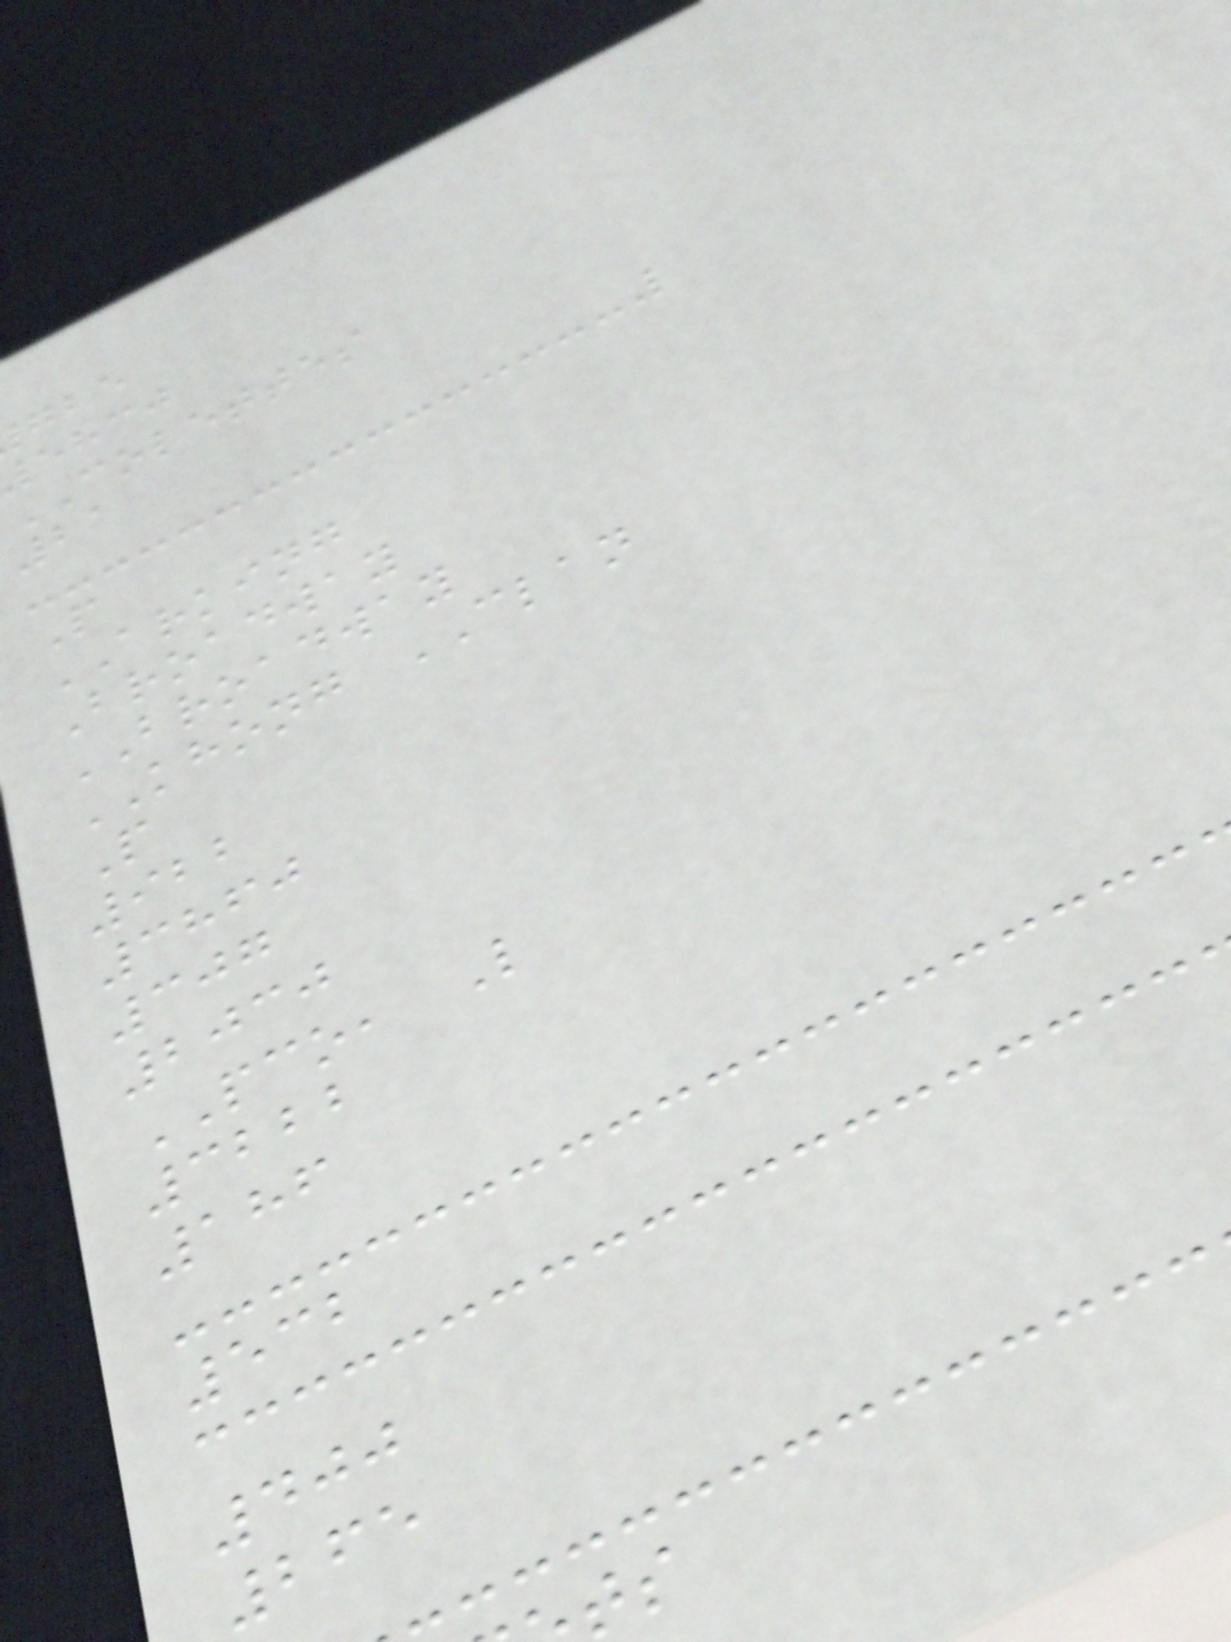ehcj
COLETTES
21
P
ARKING
Broadway
BROADWAY
KHONG CLAN
P
922
3860
307
2030
PCO, L
3222
186
532
400
265
